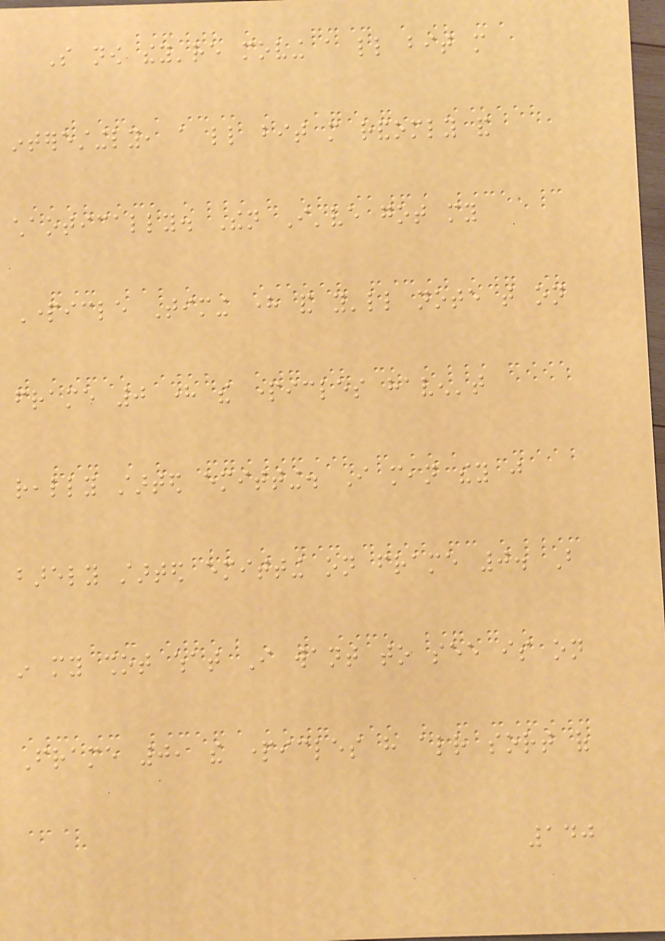So now they're moving a little bit more
interestingly, a little bit more randomly and
chaotically. Then I've got my
Particle Timing here and you'll note that on
frame 0 here the particles haven't
really started emitting. I mean they just
barely started emitting on frame 0. But
in my shot what I want to see is on
Frame 0, the particles have already sort of
140
